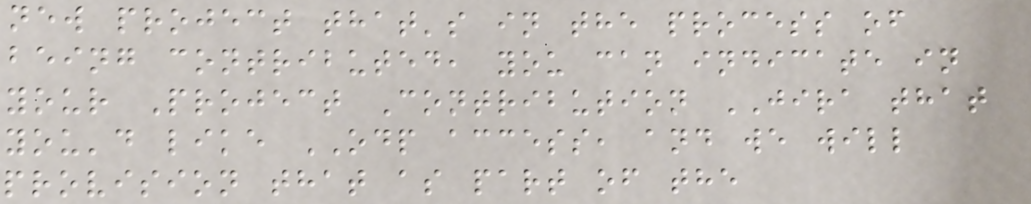new project that's in the process of
being contributed, you can indicate in
your Project Contribution JIRA that
you'd like ODP access, and we will
provision that as part of the
